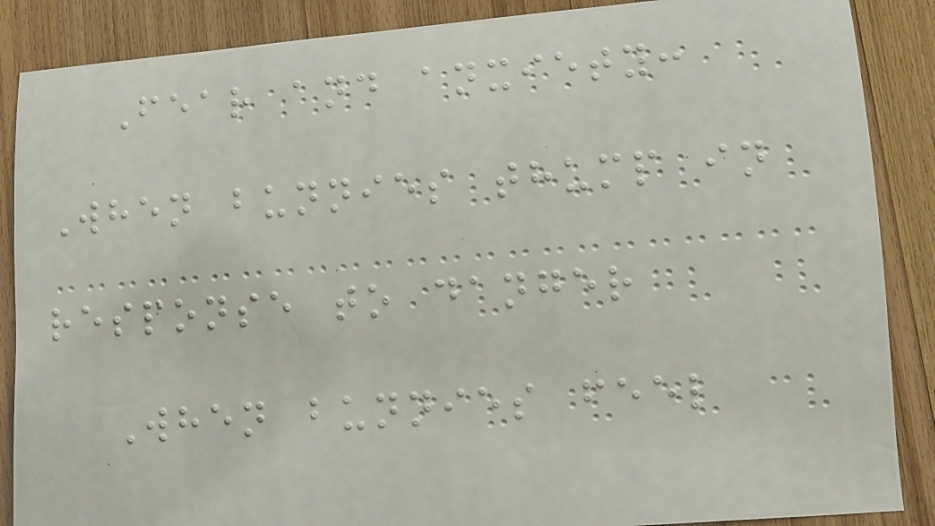Fear and anxiety:
When bunnies thump in
response to danger
When bunnies feel
